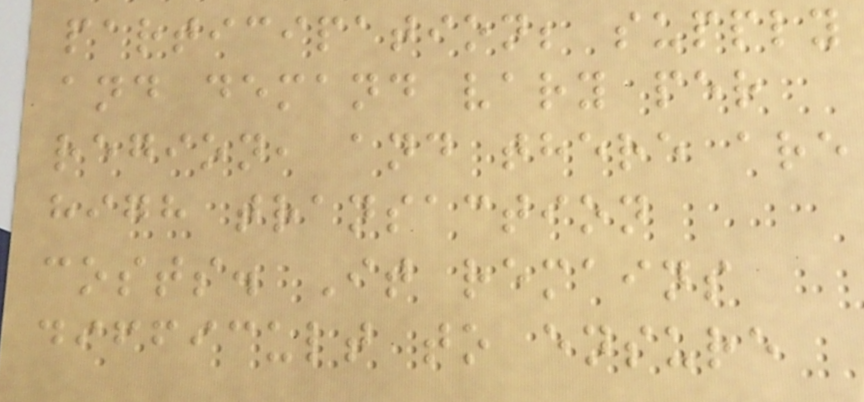participation; supply
and demand vary per
region, and there are
high transaction
costs. It remains
difficult to ensure
